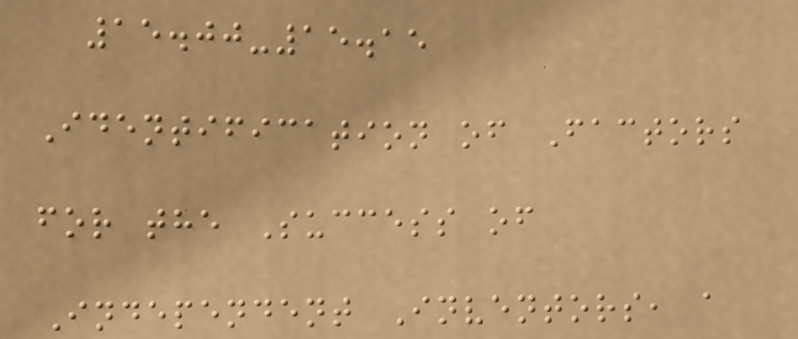15.00-15.15
Identification of Factors
for the Success of
Independent Inventors, a
